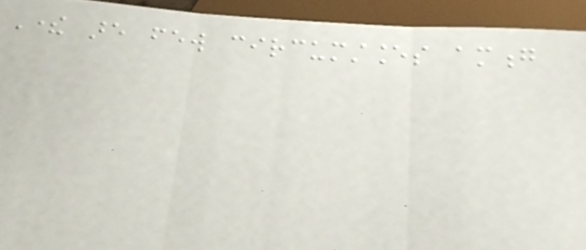There are few circumstances among
